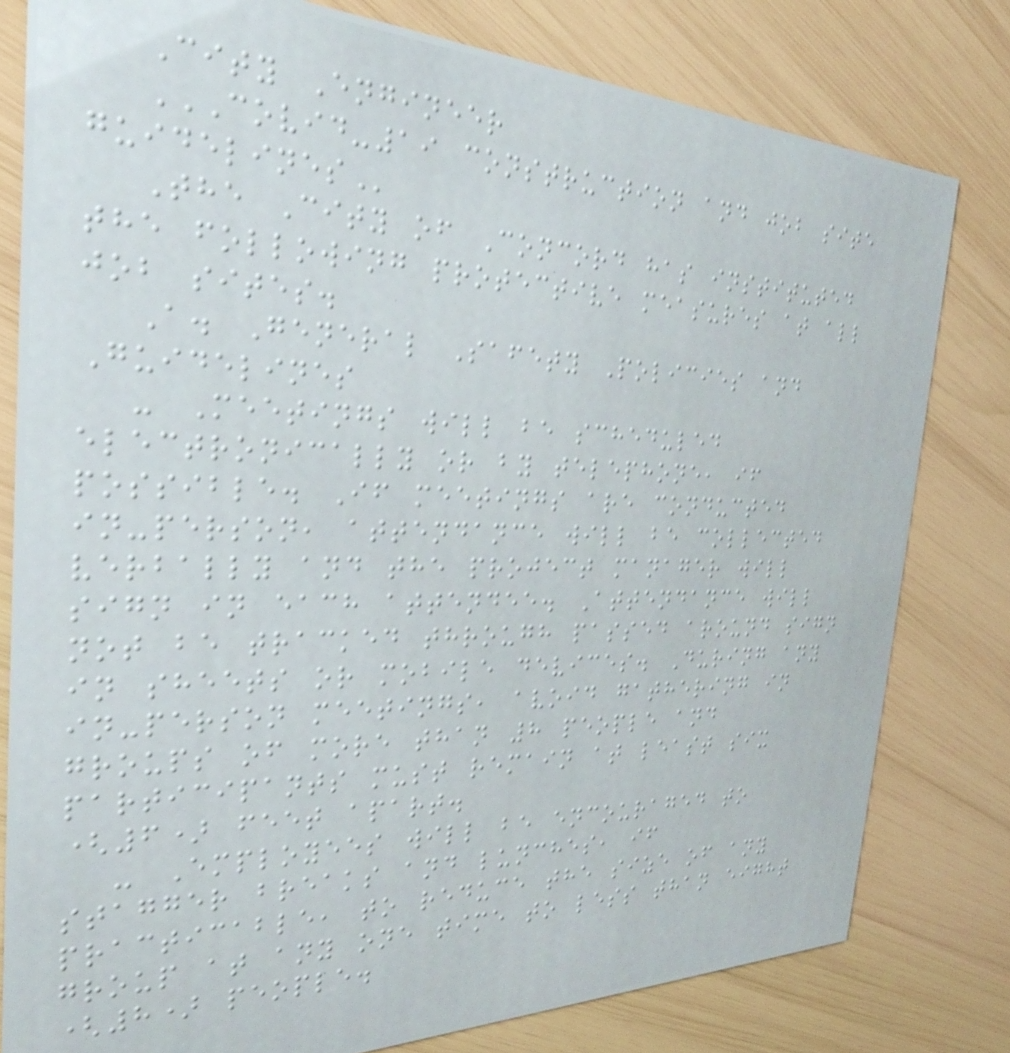City Engineer
COVID-19 CONSTRUCTION AND JOB SITE
GUIDELINES
The City of Concord has instituted
the following protective measures at all
job sites.
A. General Safety Policies and
Guidelines
- Meetings will be scheduled
electronically or by telephone, if
possible. If meetings are conducted
in-person, attendance will be collected
verbally and the project manager will
sign in each attendee. Attendance will
not be tracked through passed around sign
in sheets or mobile devices. During any
in-person meetings, avoid gathering in
groups of more than 8 people and
participants must remain at least six
(6) feet apart.
- Employees will be encouraged to
stagger breaks and lunches, if
practicable, to reduce the size of any
group at any one time to less than eight
(8) people.
